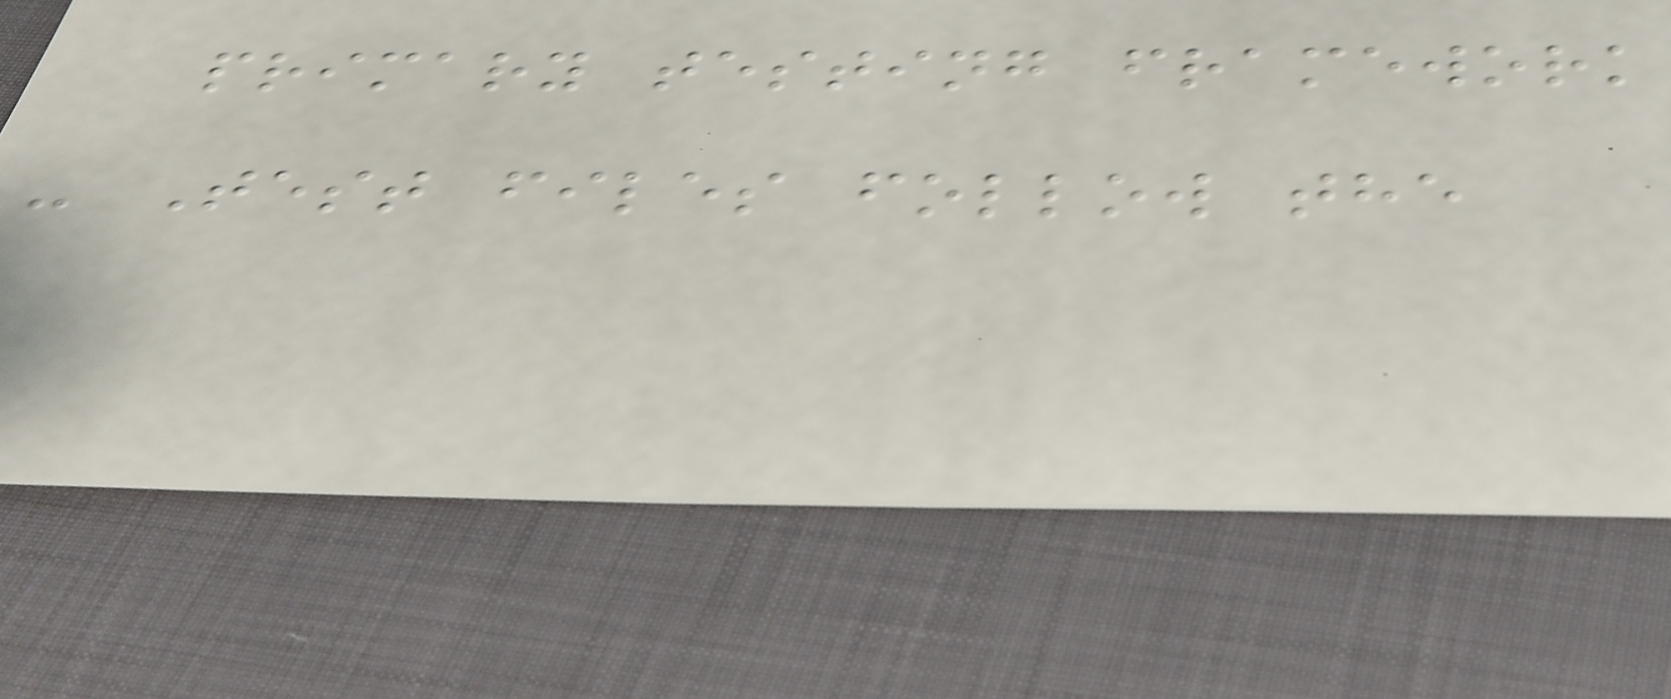primary testing framework
- Test files follow the
